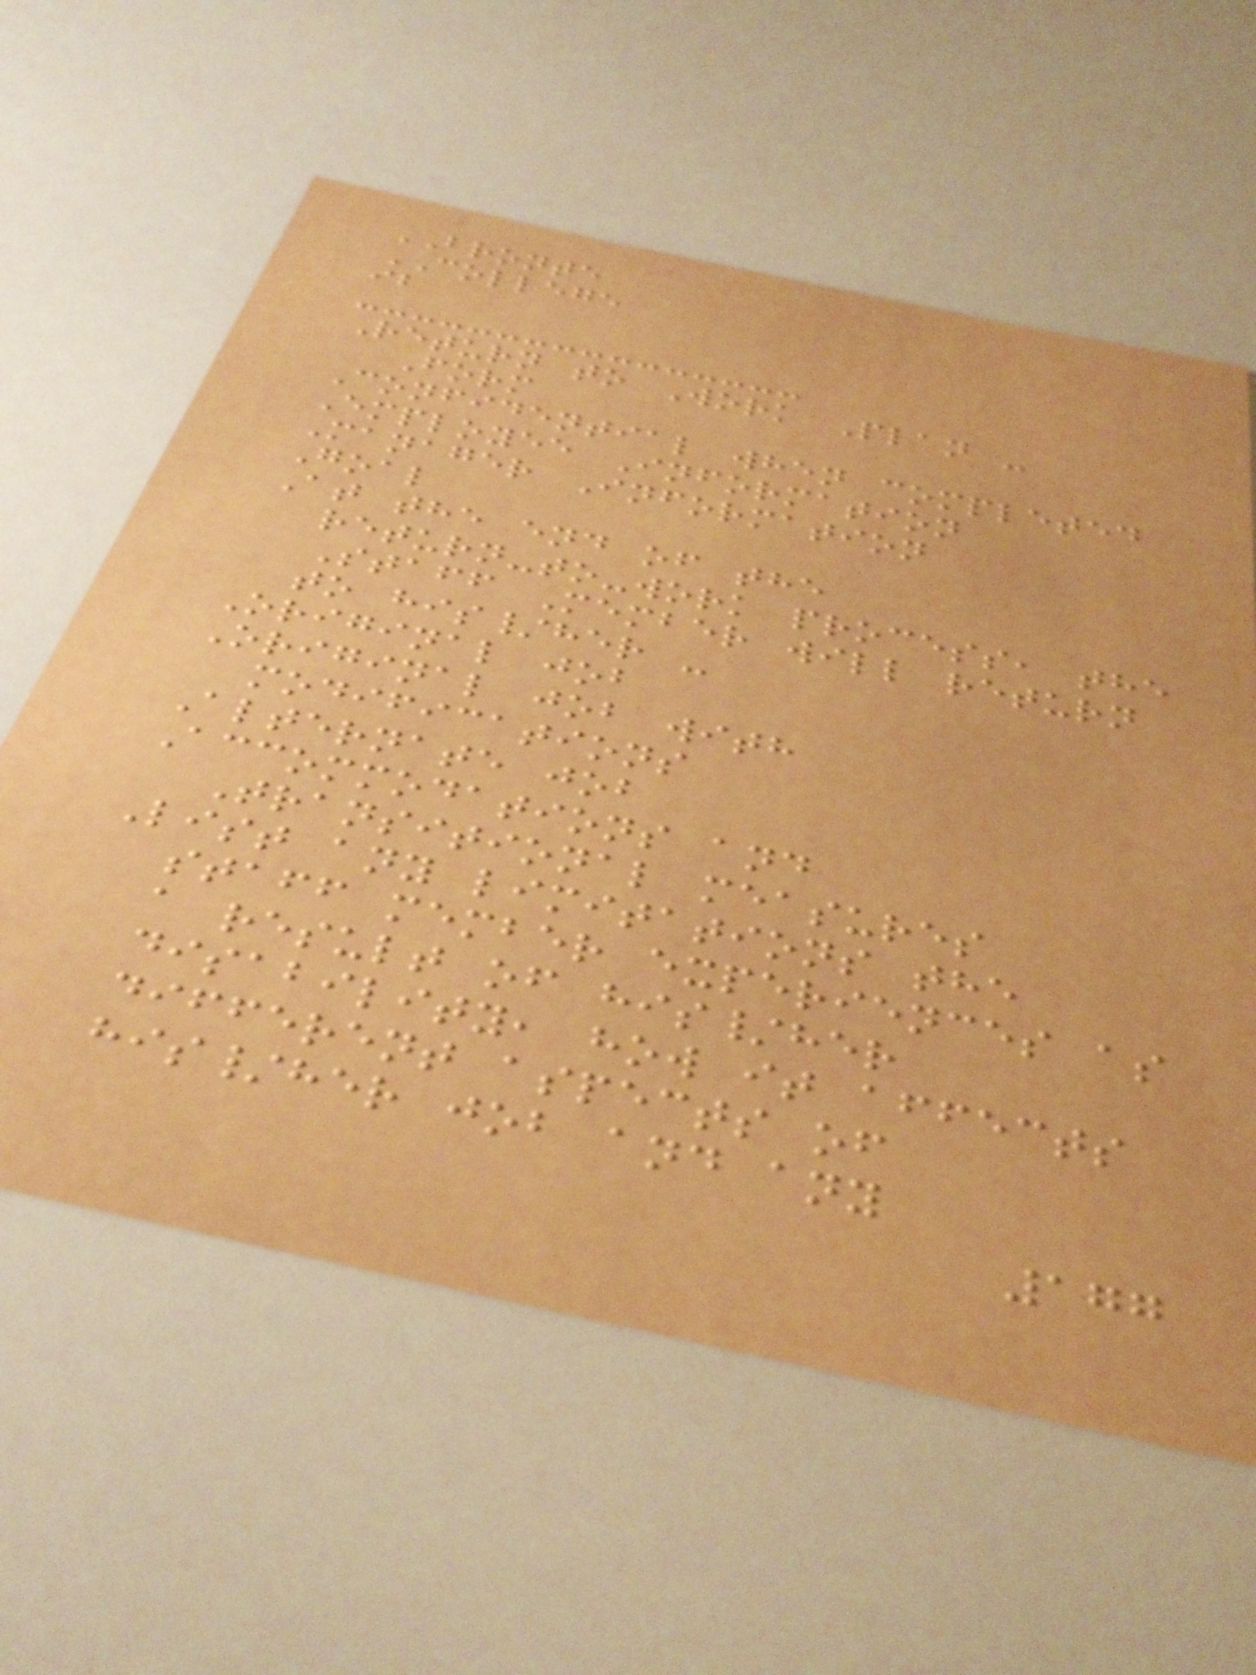BRONTE
COLLEGE
ib
Return to Work Plan -
Form
Confidential when completed
Employee Information
Manager Information
Goal
At the end of the
return-to-work process, the
Staff Member will return
to his/her -
Original job
Original job with
modifications
Alternate job
Accommodations and
Transitional measures
List any limitations the
staff member experiences as
a result of his/her
disability, how it affects
different aspects of
his/her job and any
177
